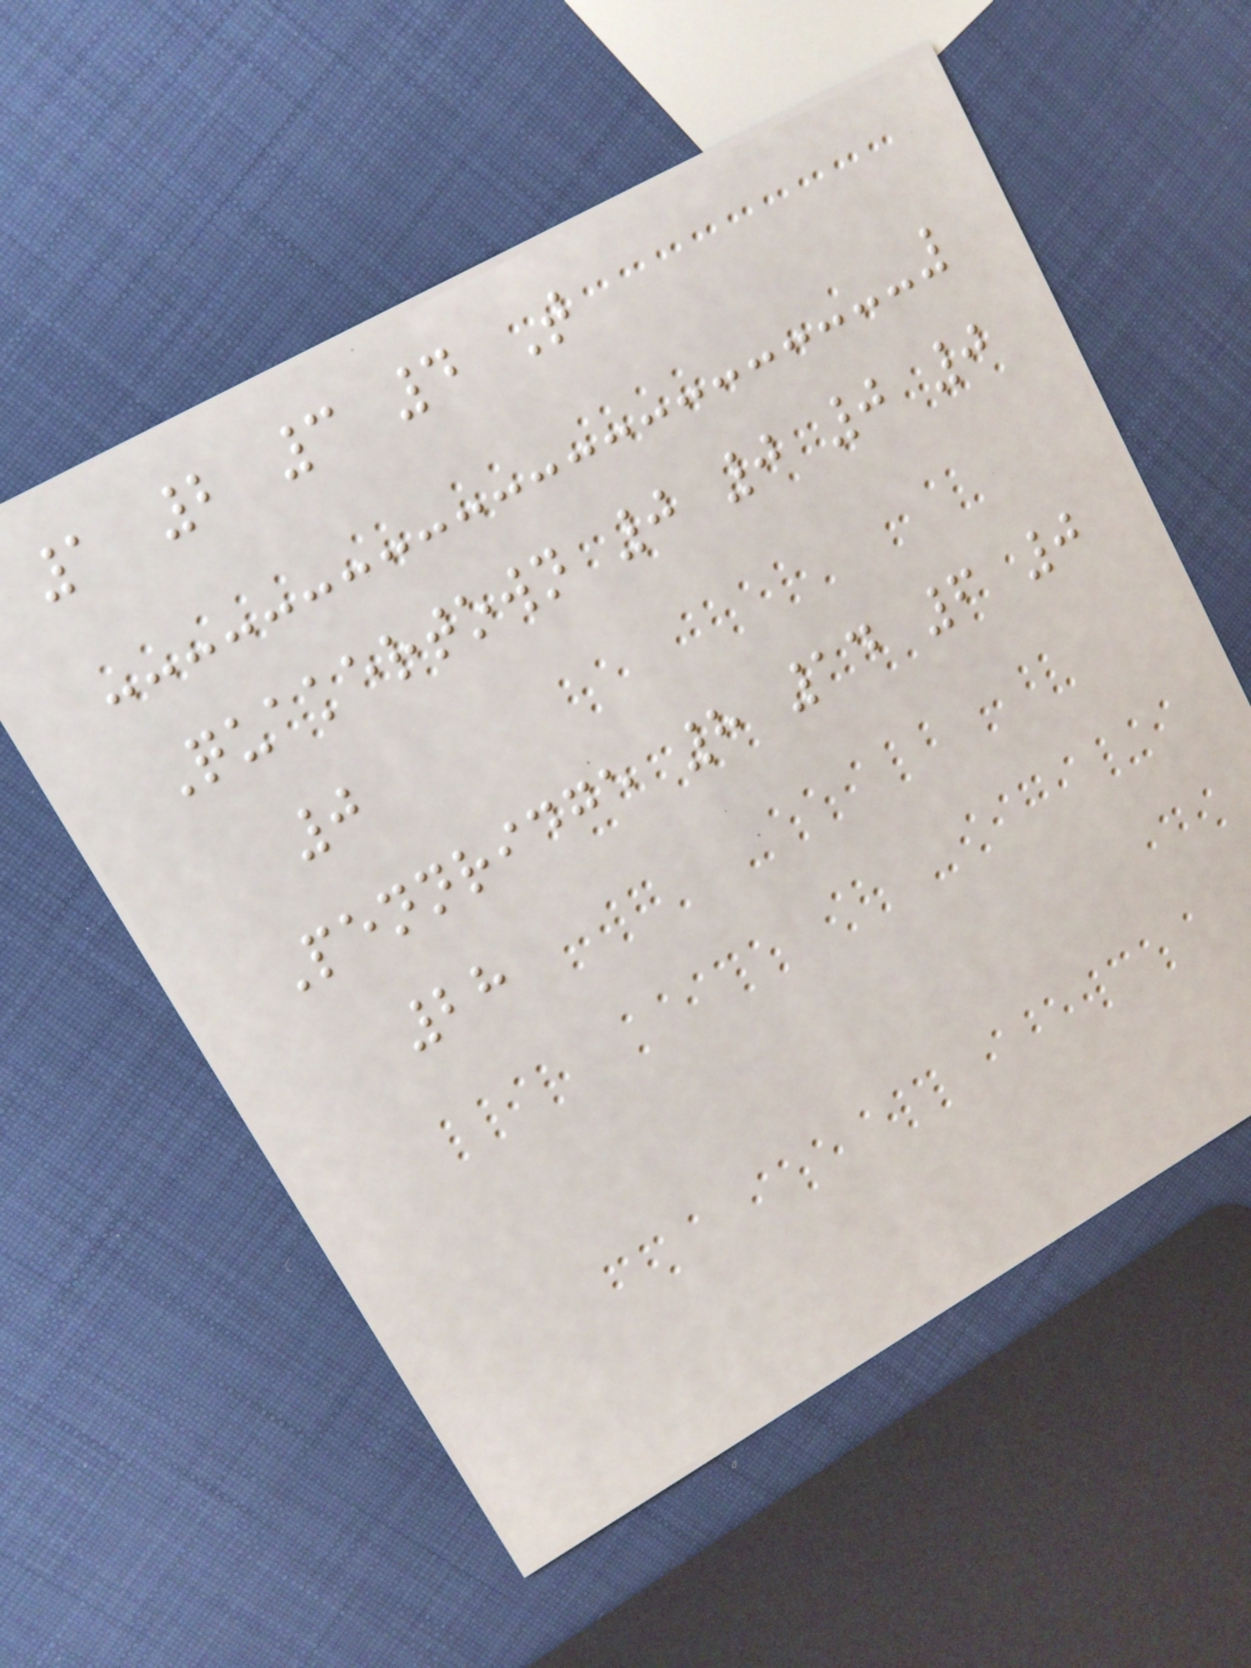1 2 3 4 T
Quakertown 0 0 0 0
0
Pennridge 8 14 6 0
28
